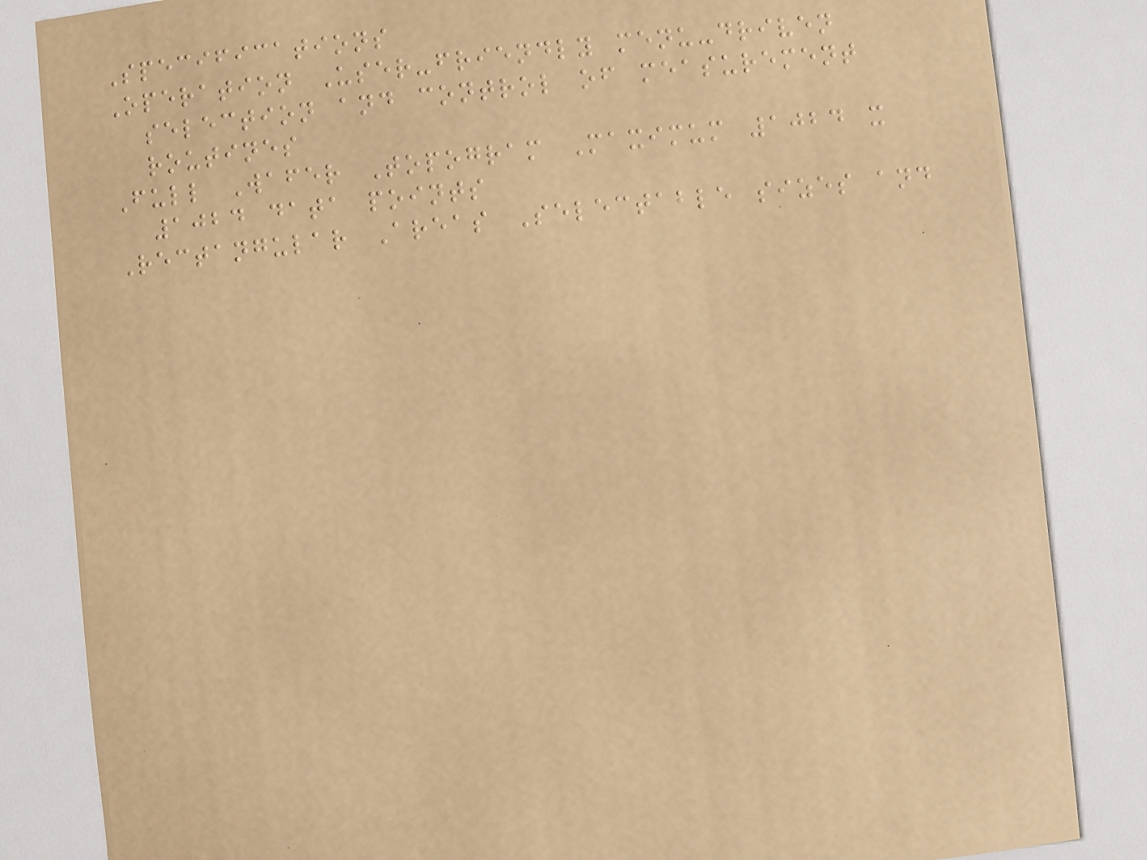Specifications
Operation User-friendly menu-driven
selection and control of measurement
routines
Full Wafer Topogram Maximum 1024 x
1024 data points
Rectangular Areas Selectable sizes and
